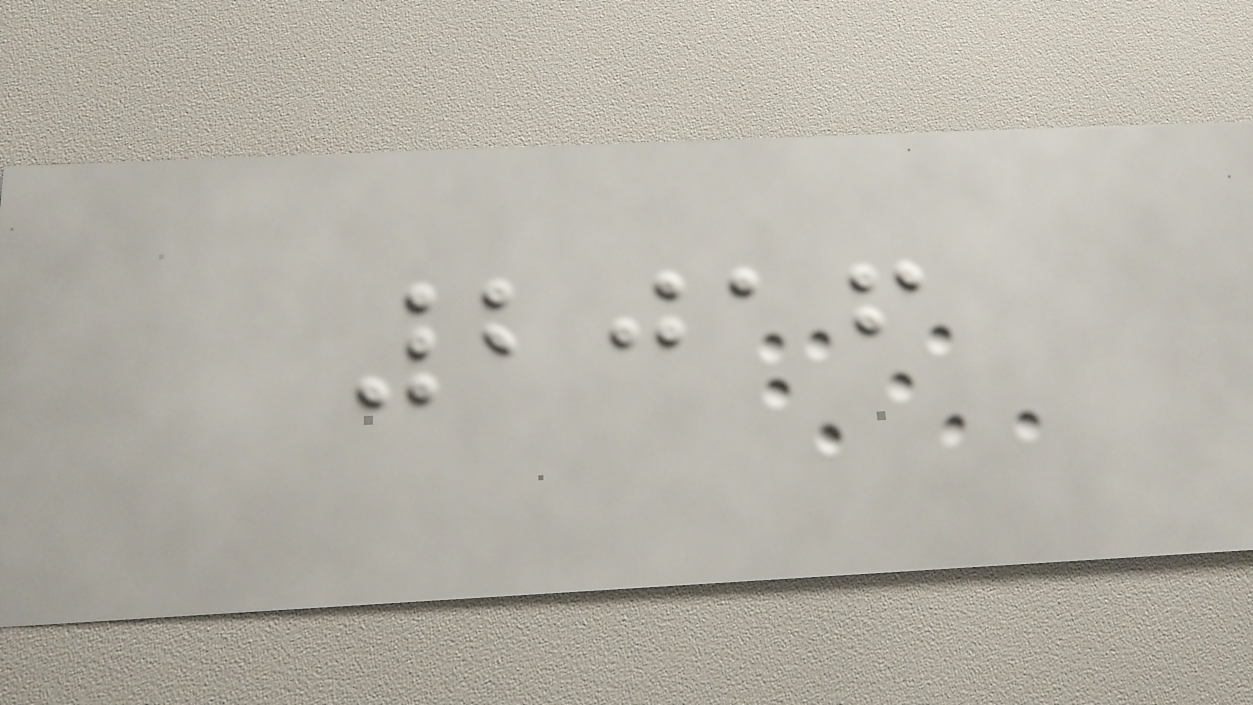2016
